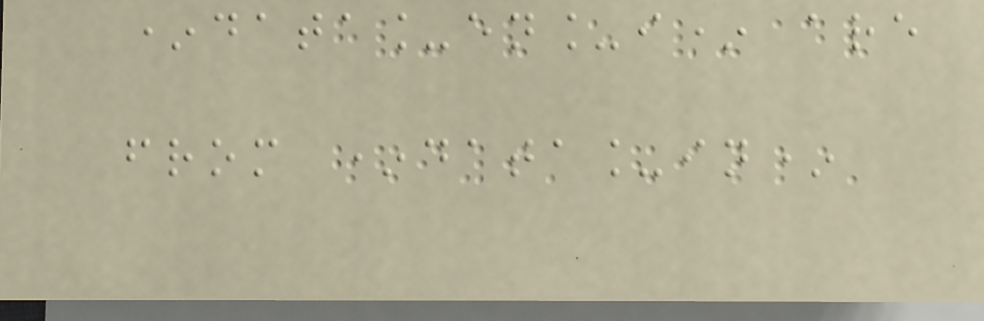*data_en_i* are
from *data_in*
